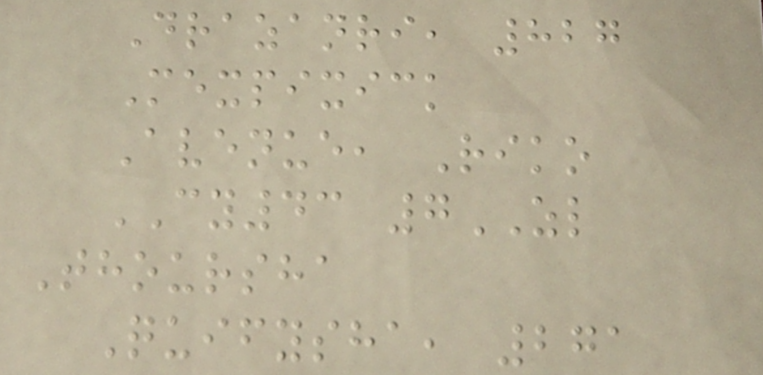Drazanri, 827
Mexpixick
Avenue, Riko
CY43 7ZL
Thoursha
Quifysha, 271
